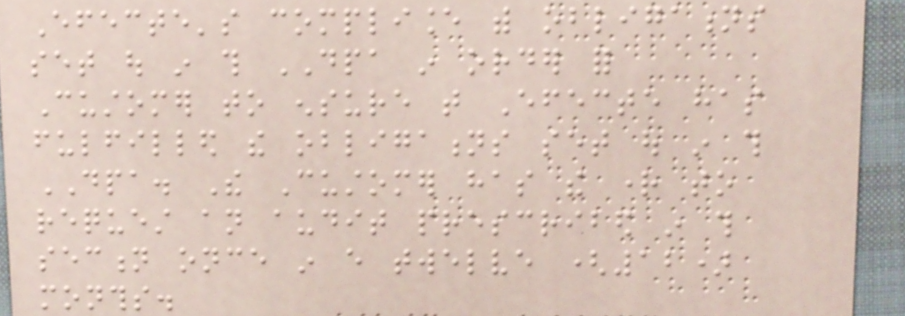Efecte's compliance with obligations
set out in this DPA in order for
Customer to ensure that Efecte has
fulfilled the obligations set out in this
DPA. The Customer has the right to
request an audit prescribed in this
section once in every twelve (12)
months.
